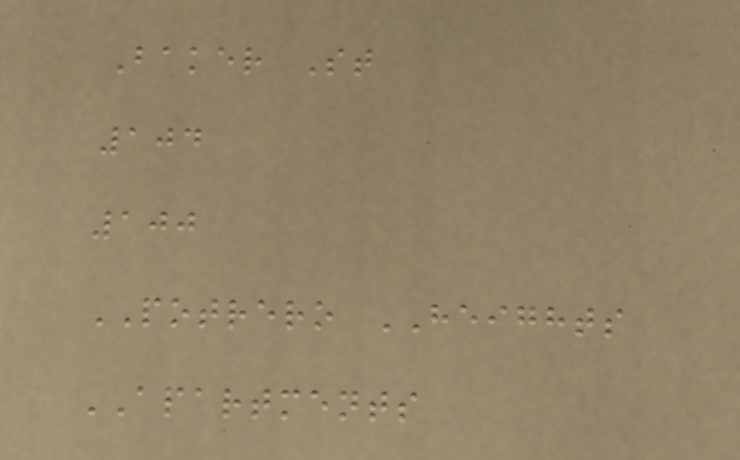Baker St
104
100
POTRERO HEIGHTS
APARTMENTS
